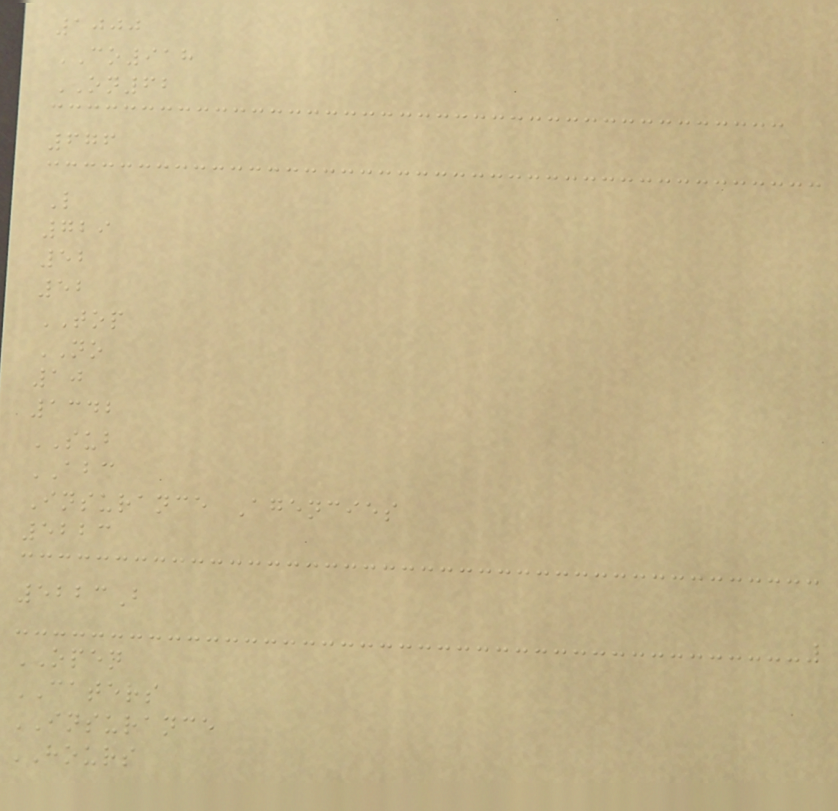1000
CO918
ON62
676
L
729
52
52
TOP
NO
10
1342
SUB
ABC
Insurance Agencies
5223
5223B
OPEN
CATERS
INSURANCE
HOURS
